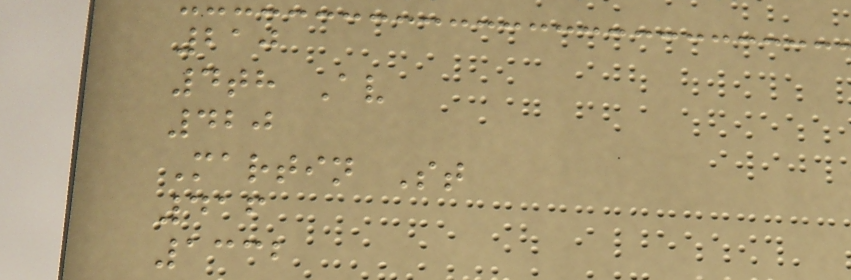210
4th Av
420
Martin St
416
1332
